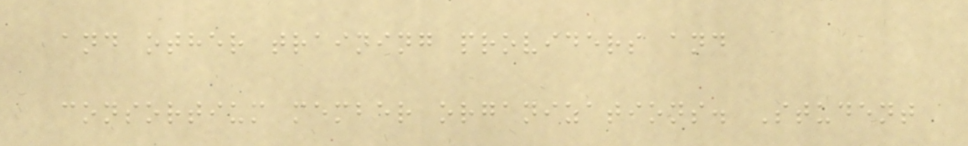and other training providers and
consortium member organizations. Student
